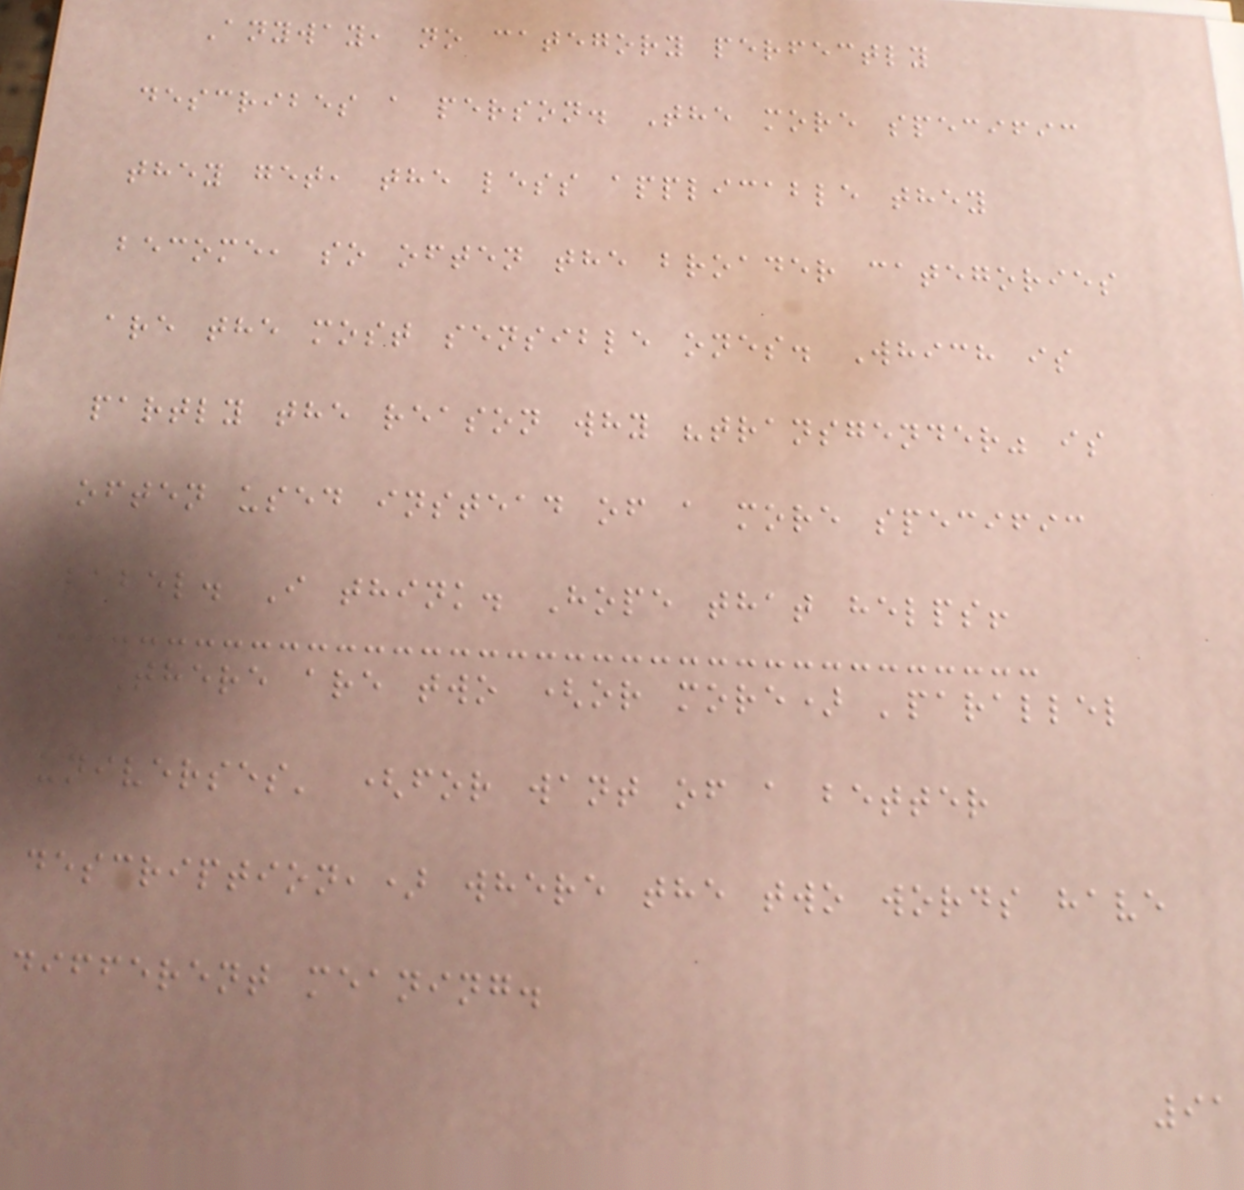Anyway, no category perfectly
describes a person. The more specific
they get, the less applicable they
become, so often the broader categories
are the most sensible ones. Which is
partly the reason why "transgender" is
often used instead of a more specific
label. I think. Hope that helps!
There are two (or more) 'parallel
universes' (for want of a better
description,) where the two words have
different meaning.
91
